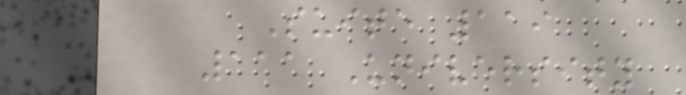Suite 119
111 University
